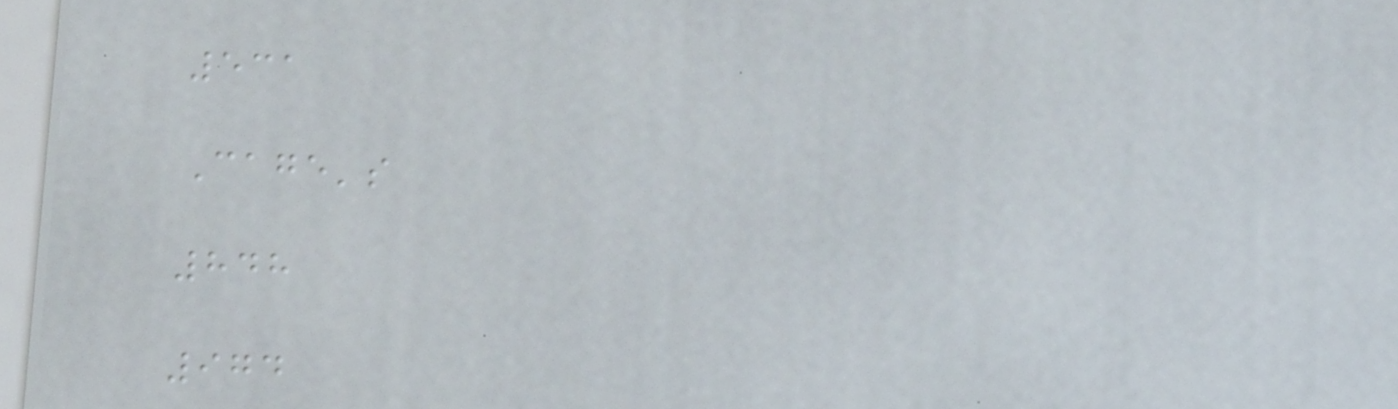531
Cage's
848
974
